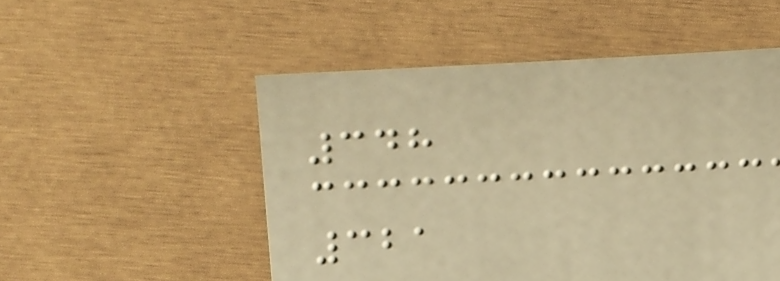348
321
